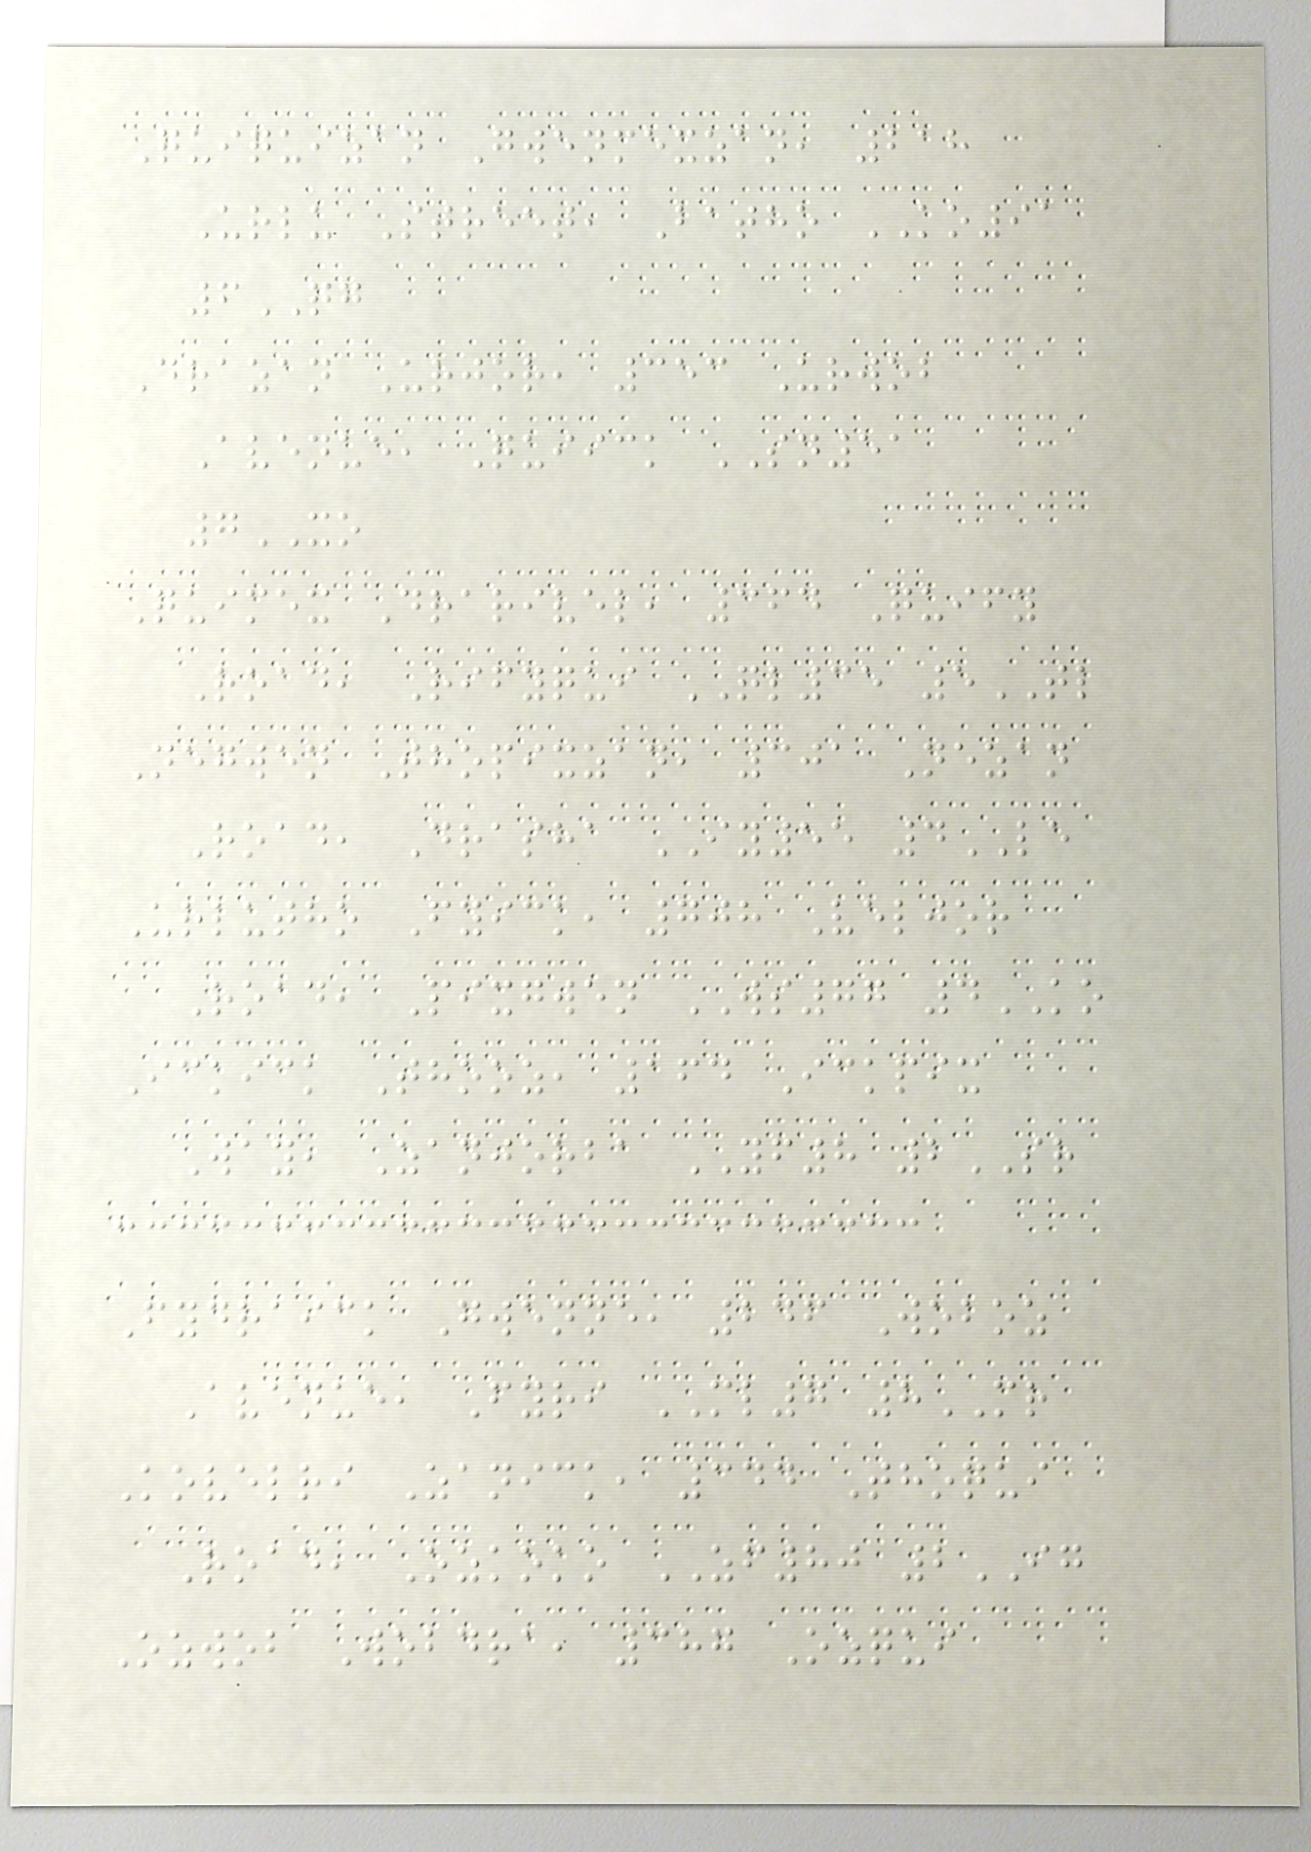Quiquizan Gwenmexzan, 218
Urlu Street, Batho KO91
6QG
Drazan Urjor, 353 Urwob
Avenue, Quiick SN51
7XO
Quimex Drarivel, 364 Quify
Road, Rifyqui QL35 5TL
Negwen Thopixzan, 301 Nezan
Road, Drasha IY55 4LE
Urlutho Fyick, 708 Veljor
Road, Pixgwen WS77 4KO
Ickick Thooz, 164 Ickpix
Way, Zanjorba YF8 2SR
Fydraick Gwenne, 246 Woboz
Avenue, Fyri ML7 8MR
Kovelri Zanick, 344 Thoqui
Road, Ozkoko ZF80 2IG
Ozwob Wobdra, 387 Ozqui
